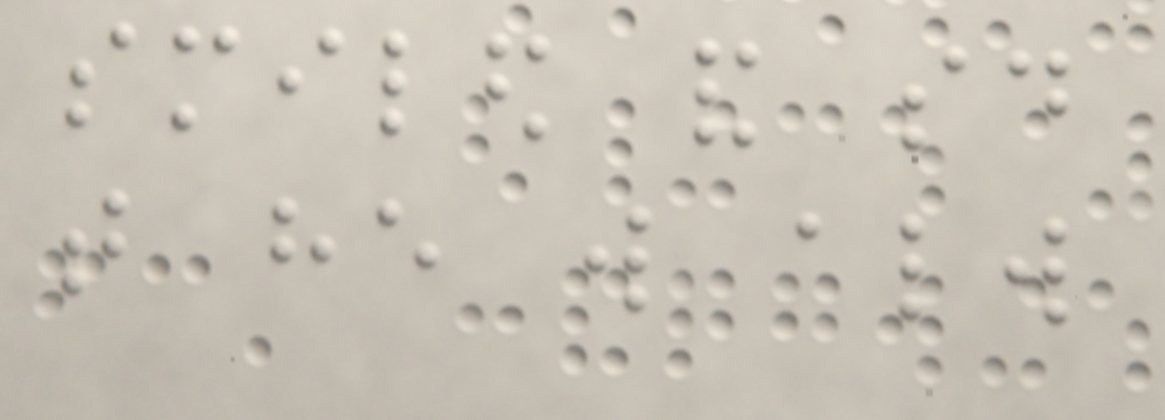smiled and said
that he will always
